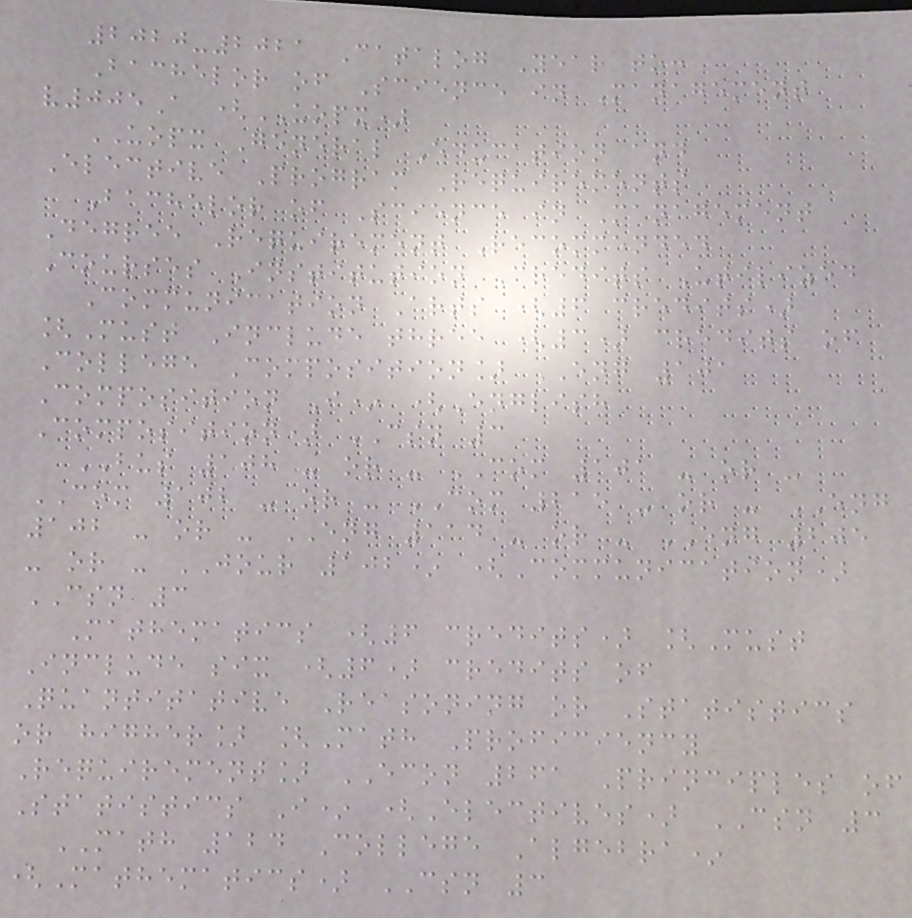2020-2021 Catalog Year to:
Bachelor of Science in Management
v005A (UOPX)
UOPX General Education and
Elective Program Requirements
Bachelor of Science in Management
Degree Requirement Recommended
Courses Institution Credits Utilized
Communication Arts (6 credits)
[Must Include three (3) credits of
College Composition] ENG 101
Composition I* (English
Composition) CSN 3
BUS 108 - or - COM 101 - or -
COM 102 - or - COM 215 - or - ENG
102 - or - ENG 114 - or - ENG 205
- or - JOUR 102* (Communication)
CSN 3
Mathematics (6 credits) [Must
Include six (6) credits of
Quantitative Reasoning or Statistics
or higher] [Math Proficiency
Requirement] ECON 261 Principles of
Statistics I* (Electives) CSN 3
MATH 124 College Algebra*
(Mathematics) CSN 3
